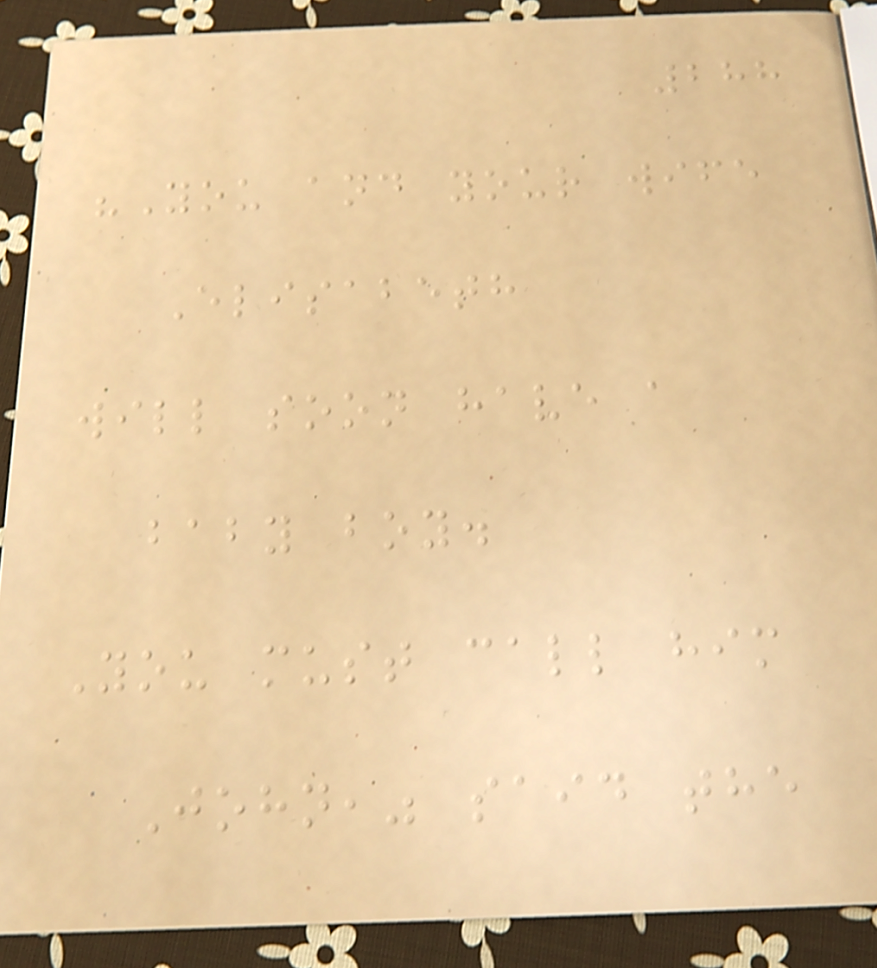288
"You and your wife
Elisabeth
will soon have a
baby boy.
You must call him
John," said the
